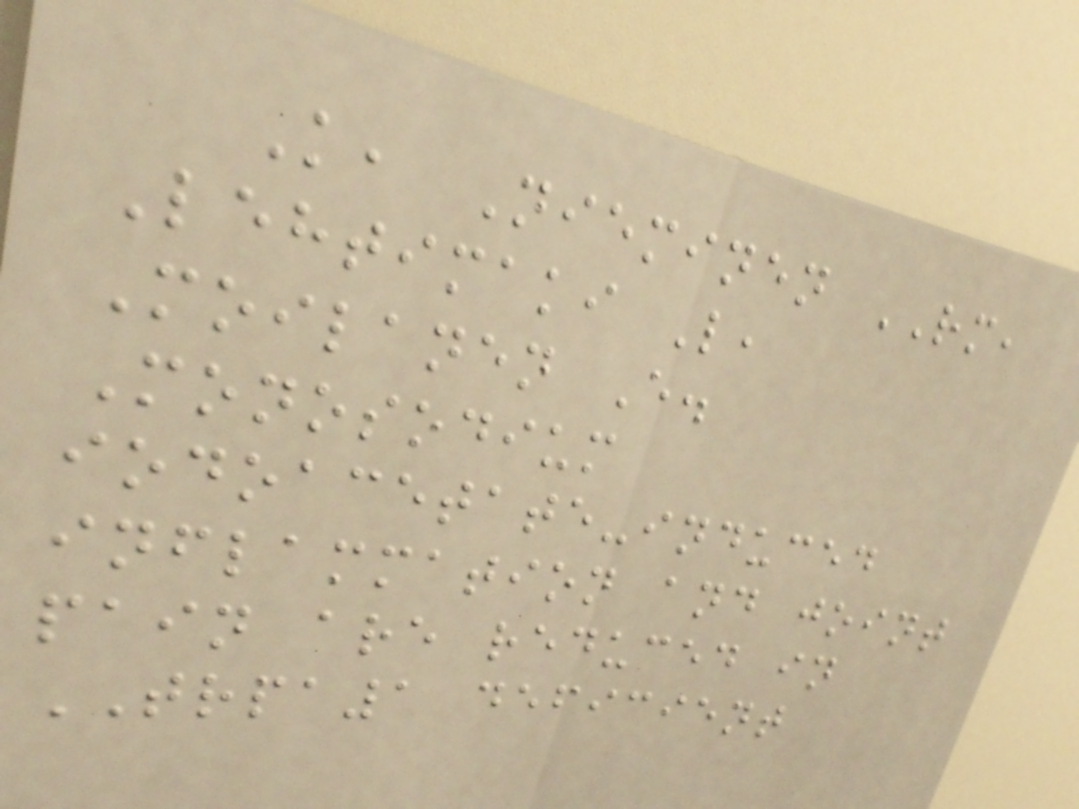K, Nieminen RM,
Lehtimaki L,
Moilanen E.
Monosodium
iodoacetate-induced
inflammation and joint
pain are reduced in
TRPA1 deficient
